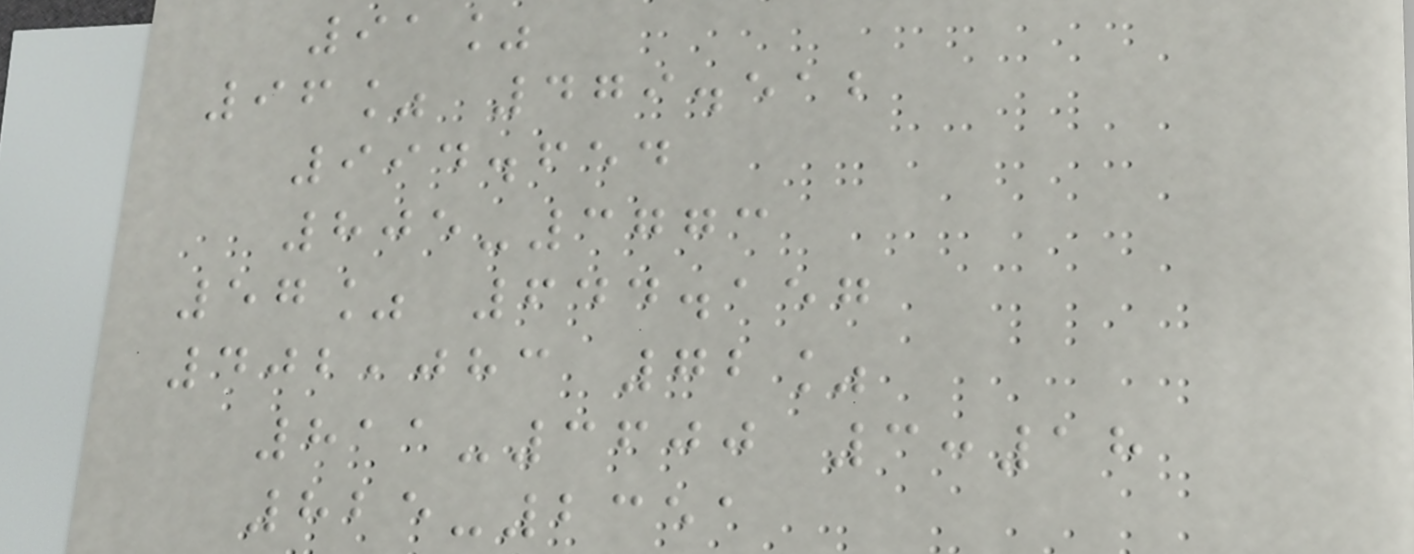91%
96% 479.512
994.654
805-3773
57% 644.157
402,083 72%
811-3600 3:18
825-2351
